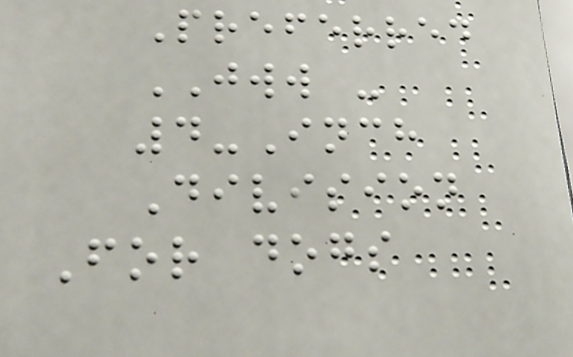Preferred
JWW -
4-Inch
Division
For dogs
